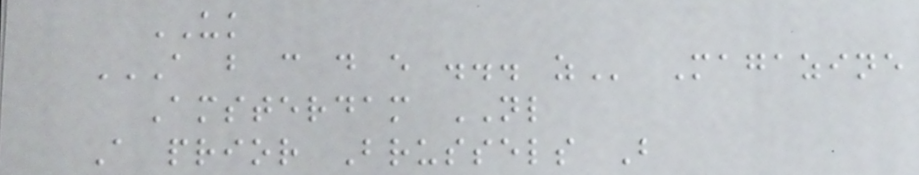UK
A B C D E ... Z Magazine
Amsterdam NL
A prior Brussels B
